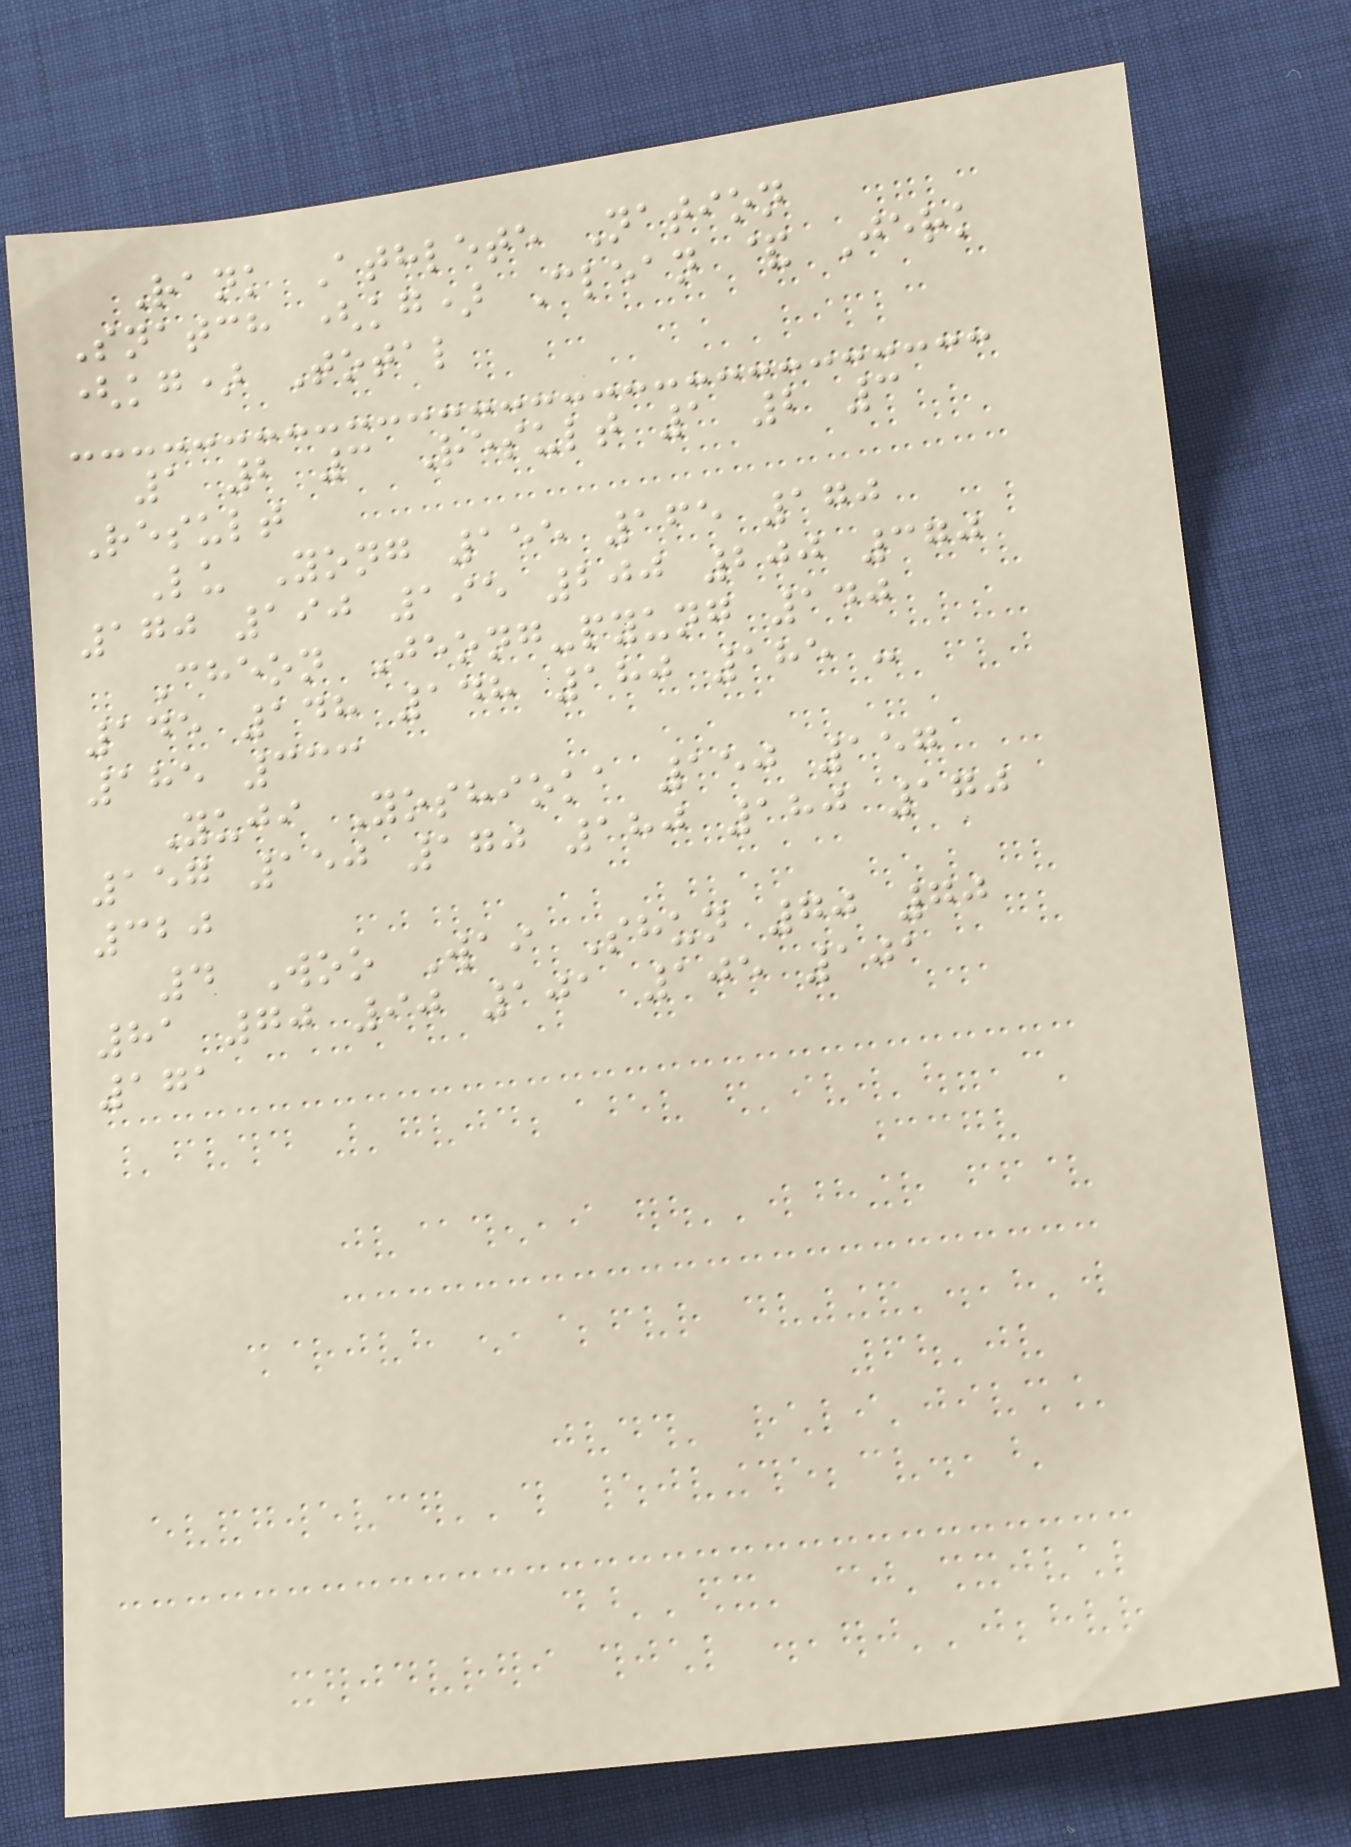Rank Athlete Nation
Snatch (kg) Clean & Jerk
(kg) Total
1 2 3 Result 1 2 3
Result
Lu Yong 155 165 170
170 190 195 200 200 370
Cheon Jeong-pyung 140
145 148 148 180 185 -
185 333
Yuji Yoshioka 150 157
157 150 170 180 180 170
320
4 Woo Wai Shun 70 70
81 70 90 101 105 101
171
